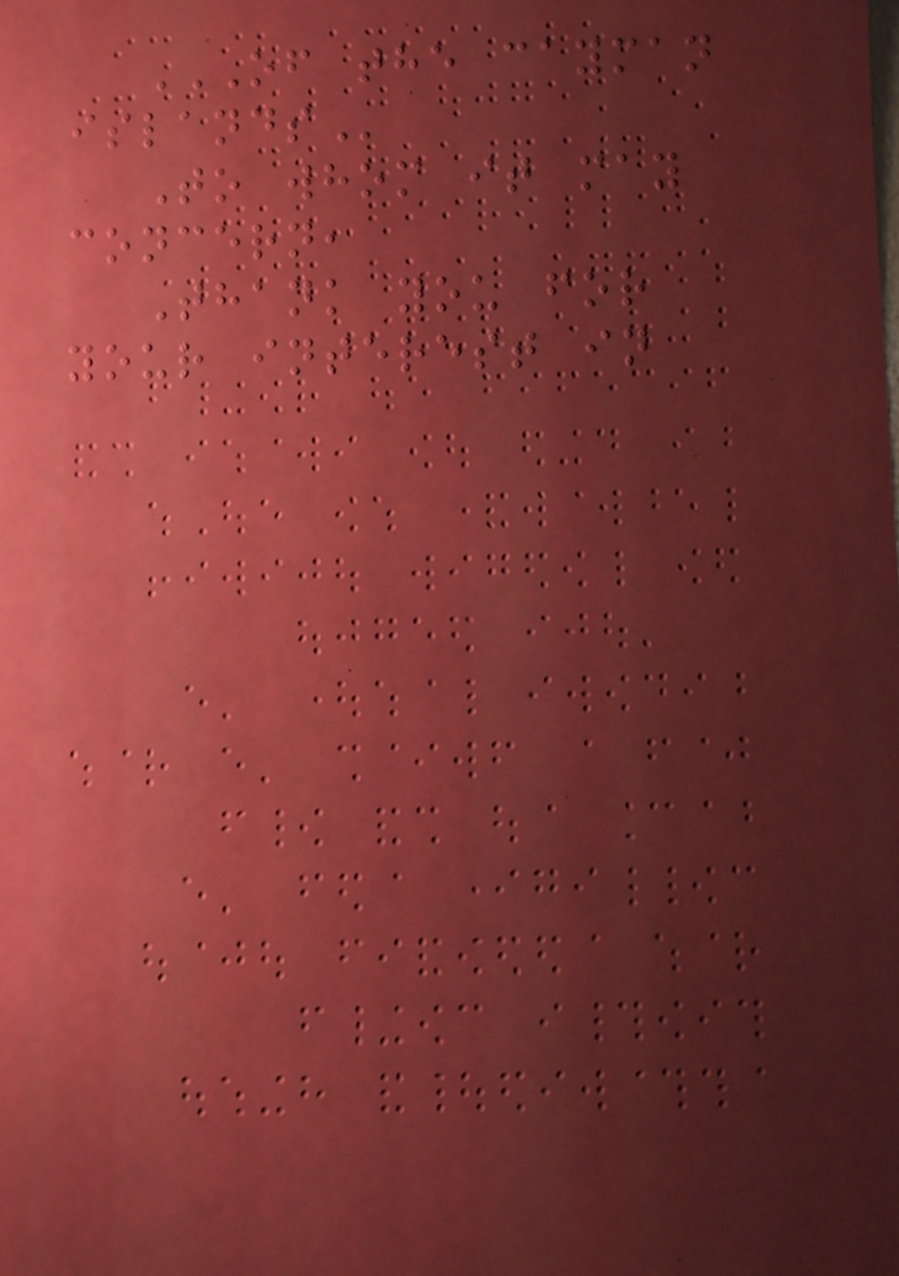OF THE CAYMAN
ISLANDS
To whom it may
concern,
Thank you for
your interest in
